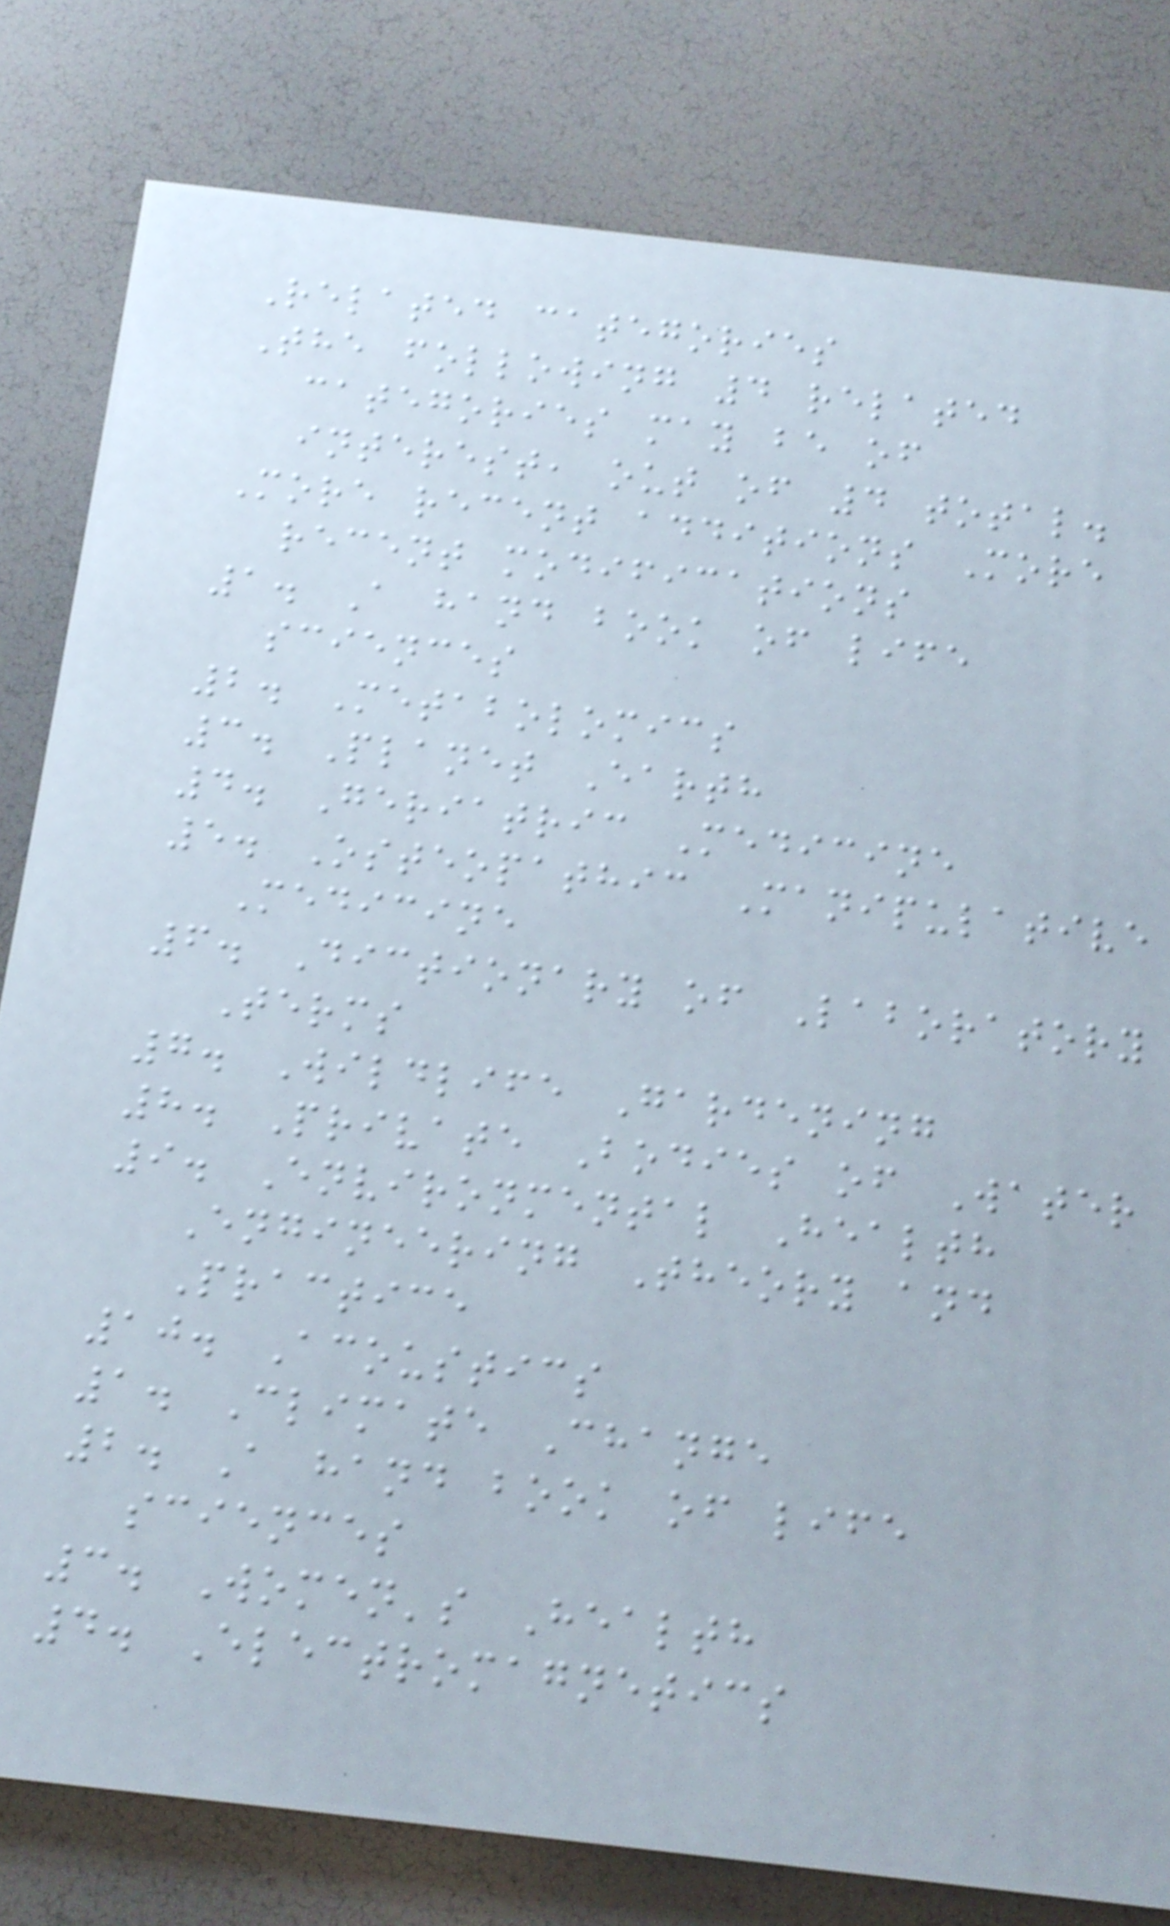Related categories
The following 4 related
categories may be of
interest, out of 4 total.
More recent additions More
recent modifications
1. A hand book of life
sciences
2. Metabolomics
3. Planet Earth
4. Geriatric Medicine
5. Osteopathic Manipulative
Medicine
6. Dictionary of Laboratory
Terms
7. Wildlife Gardening
8. Private Bodies of Water
9. Environmental Health
Engineering Theory and
Practice
10. Acoustics
1. Climate Change
2. A hand book of life
sciences
3. Women's Health
4. Electromagnetics
